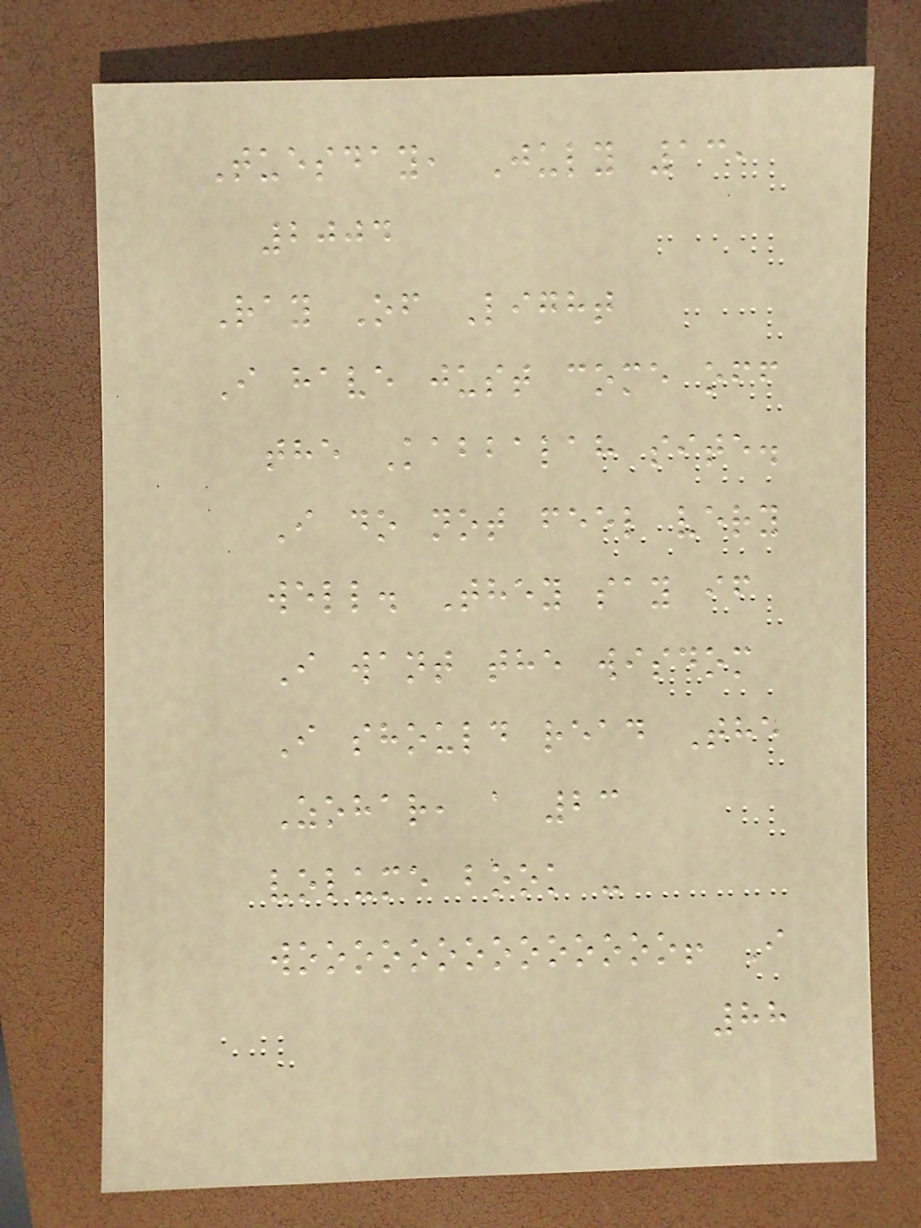Tuesday, July 13,
2004
Ray Of Light
I have just come off
the Kabbalah site.
I do not feel very
well. They say if
I want the wisdom
I should read The
Zohar, a 23
volume book -
woooooooooooooo! I
88
